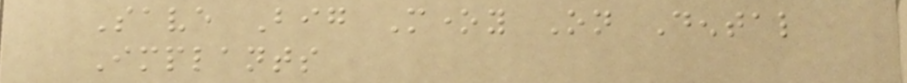Save Big Money On Dental
Implants
